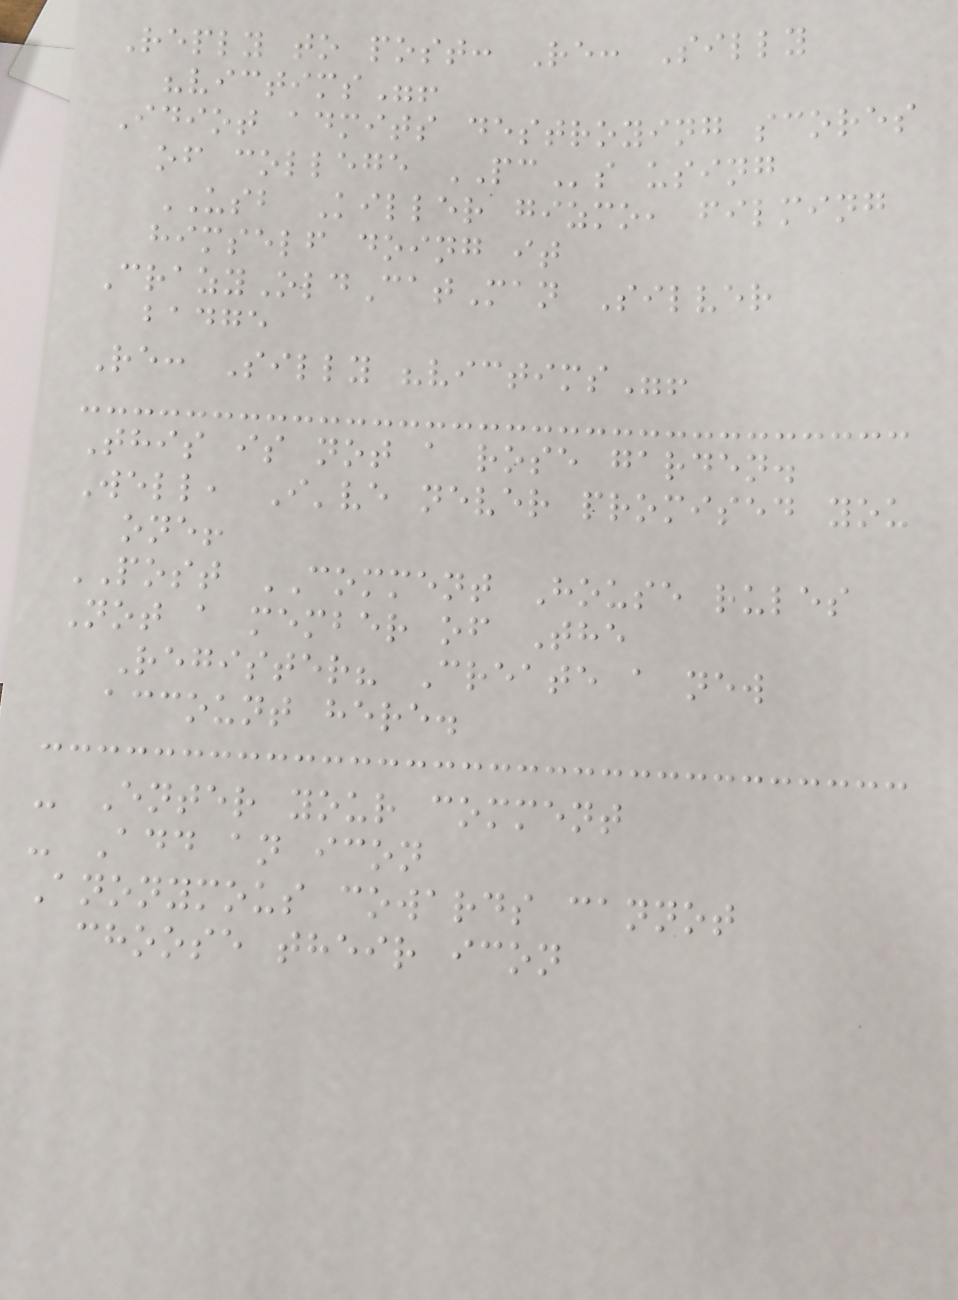Reply to post: Re: Silly
"victims"!
Idiot admits destroying scores
of college PCs using
USB Killer gizmo, filming
himself doing it
CrazyOldCatMan Silver
badge
Re: Silly "victims"!
This is not a rose garden.
Well, I've never promised you
one!
POST COMMENT House rules
Not a member of The
Register? Create a new
account here.
- Enter your comment
- Add an icon
Anonymous cowards cannot
choose their icon
